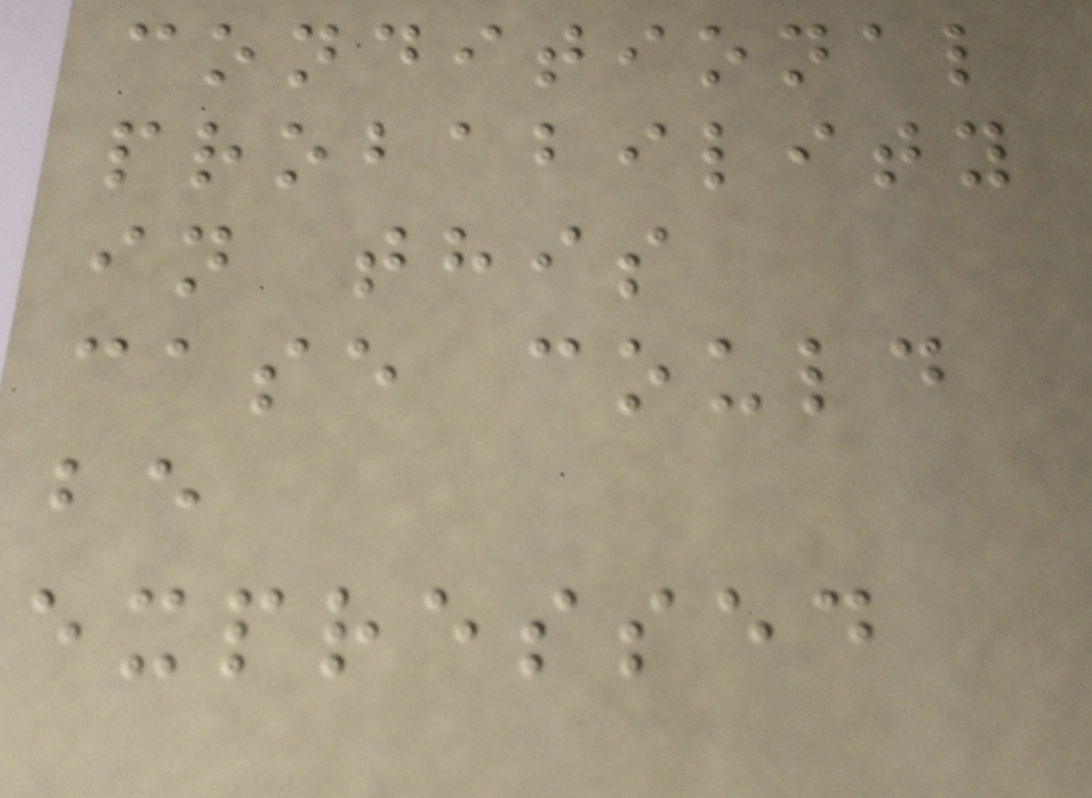conditional
probability
in this
case could
be
expressed
